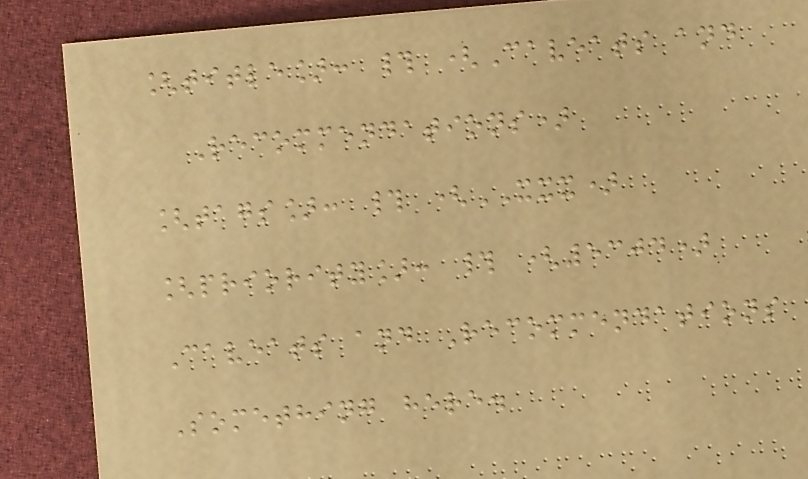[title]: # (Caveats and
Recommendations)
[tags]: # (XXX)
[priority]: # (5304)
Caveats and Recommendations
Something here.
